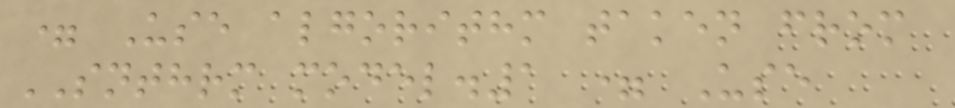= Use algorithm taken from
SNTHRM model.1 = Use
